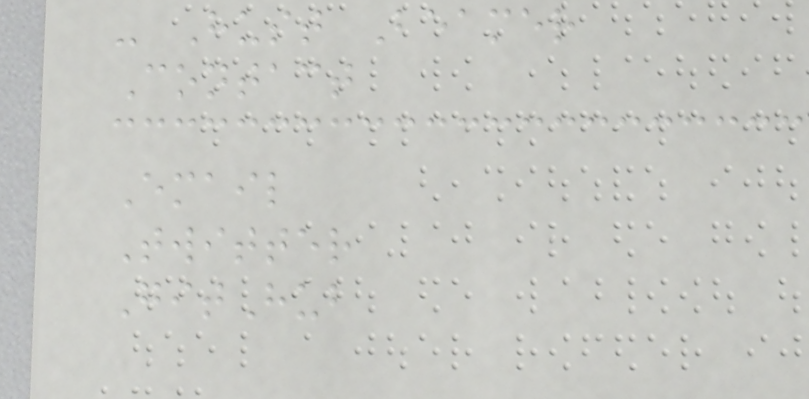- Hust Beamer
Contact
Email
Twitter
GitHub
